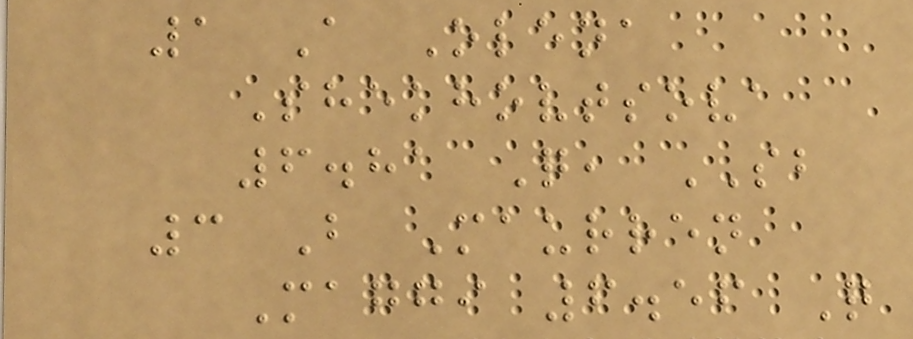1 A Olena
Shekhovtsova
6.81 Q, SB
3 B Maurren
Maggi 6.56 Q
